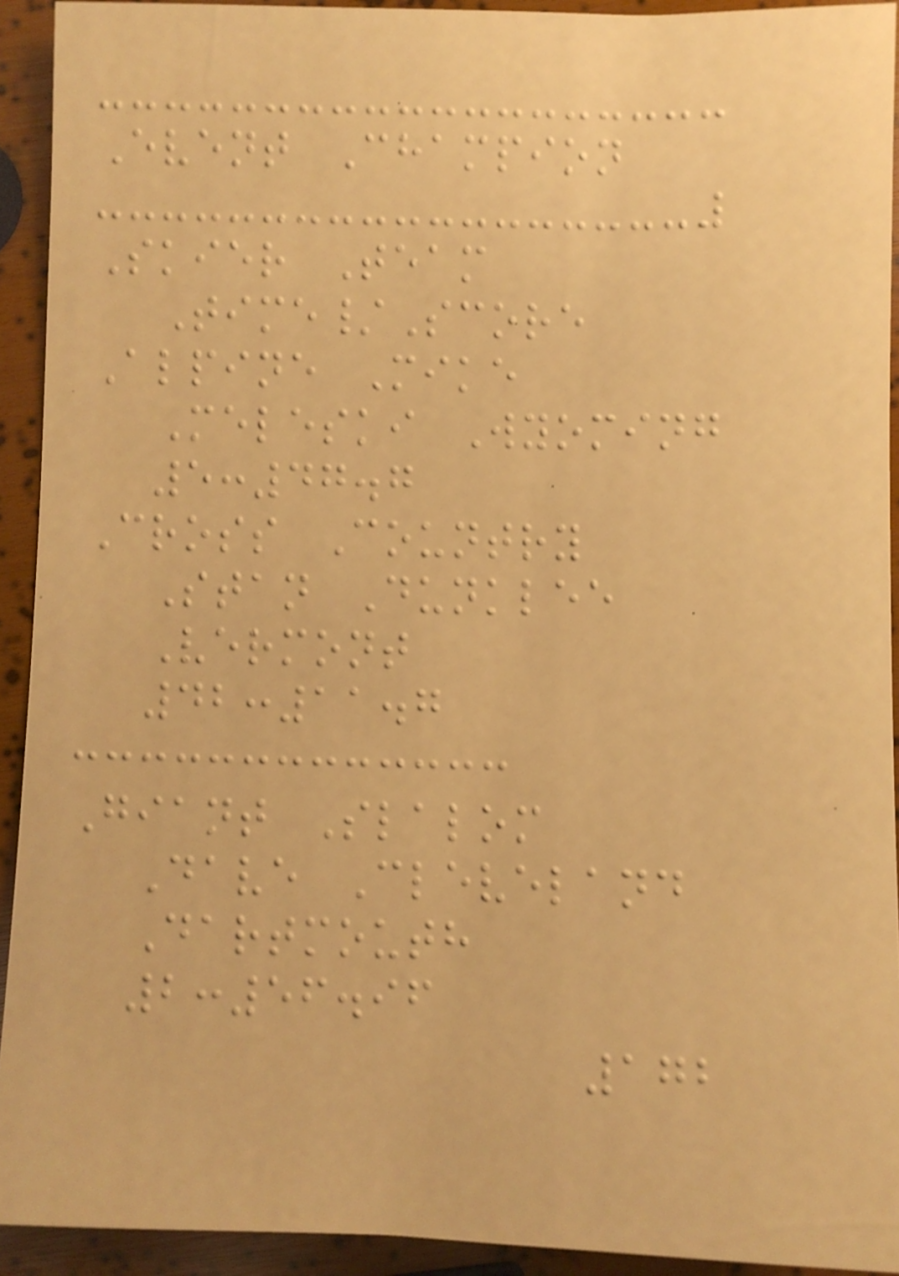Event Champion
Skier Team
Time/Score
Alpine Mike
Meleski Wyoming
5:47.7
Cross Country
Stan Dunklee
Vermont
42:11.7
Giant Slalom
Dave Cleveland
Dartmouth
2:56.96
172
